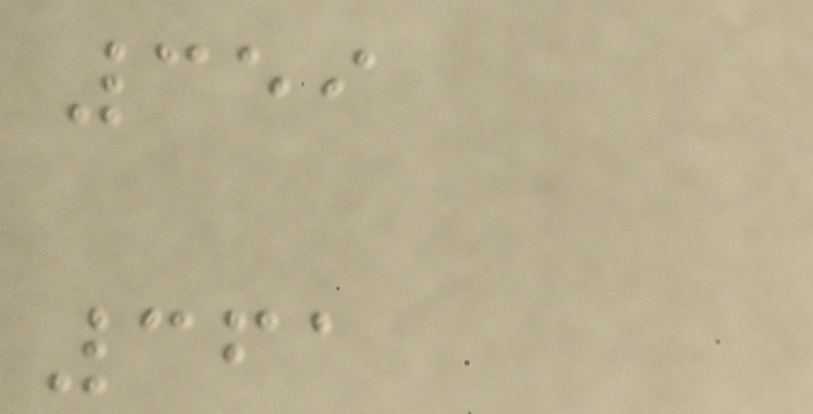359
361
